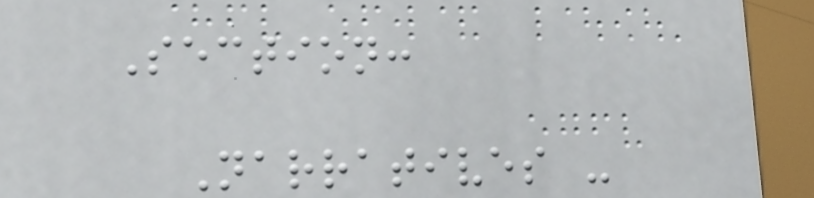Section:
Narratives -
